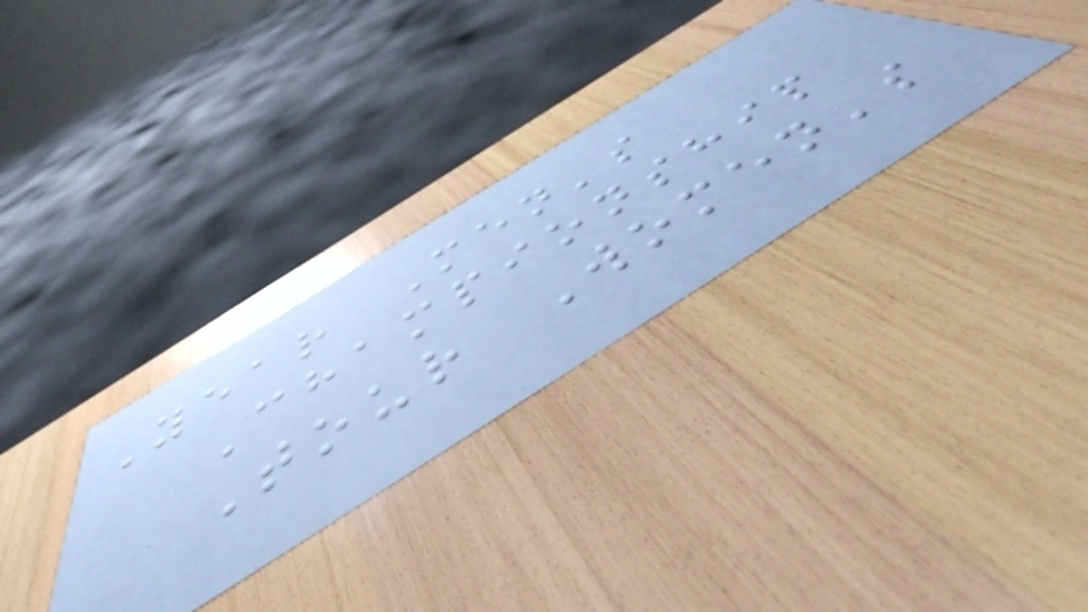Year Men's
Championship
Tour Women's
